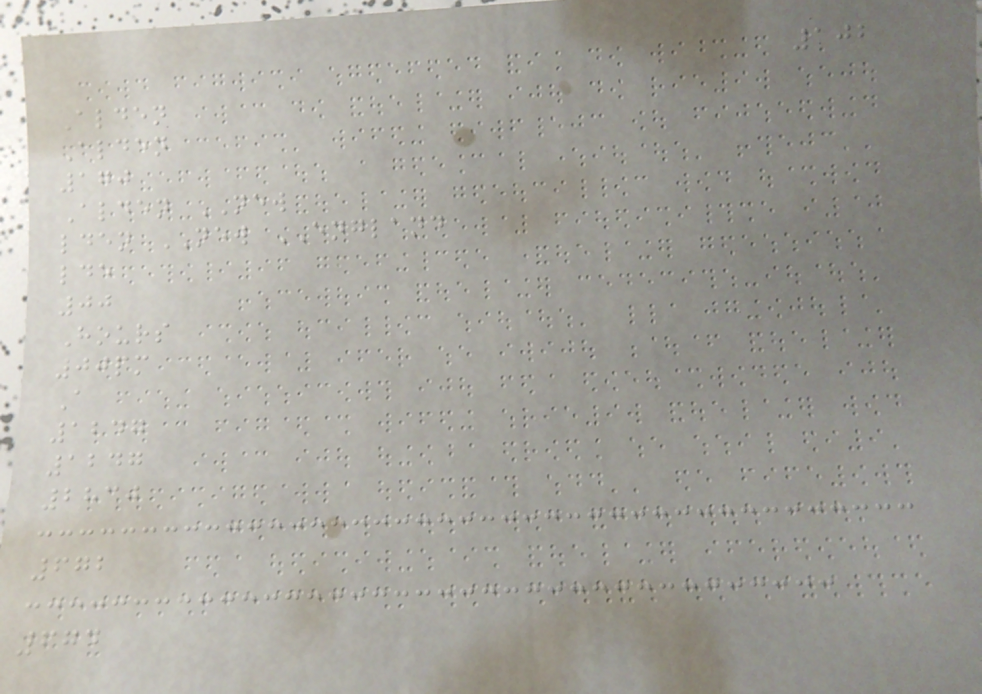102
Alden
Alden
170
Alden NEW
lden NEW ENGLAND
lde
00
Hours
00pm
A
1247
1247
2830
672
674
